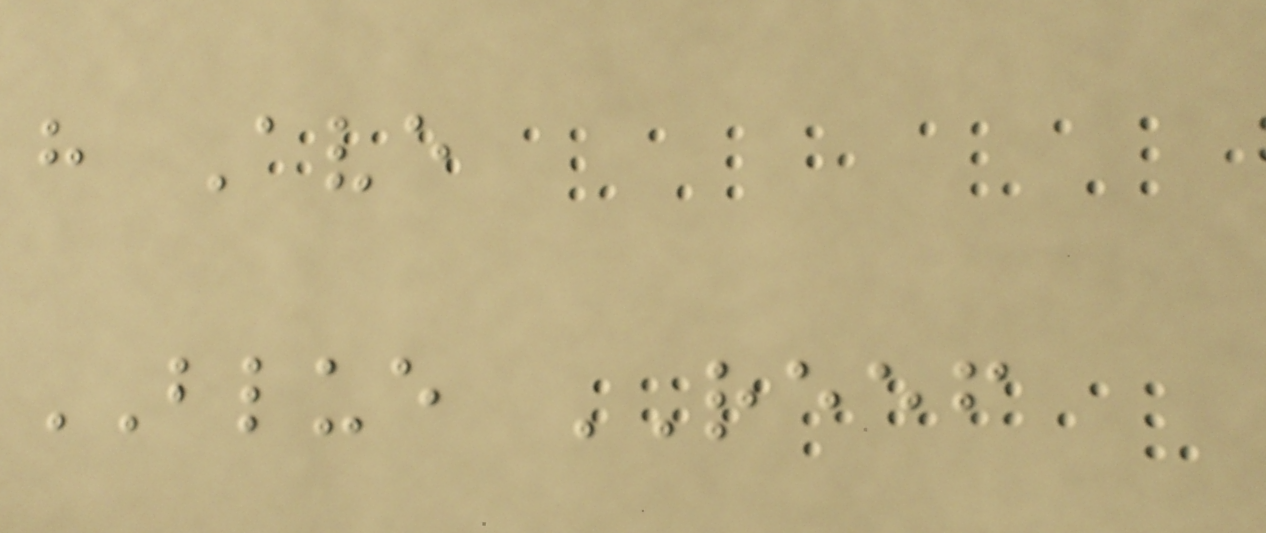h Ave
BLUE REEF
